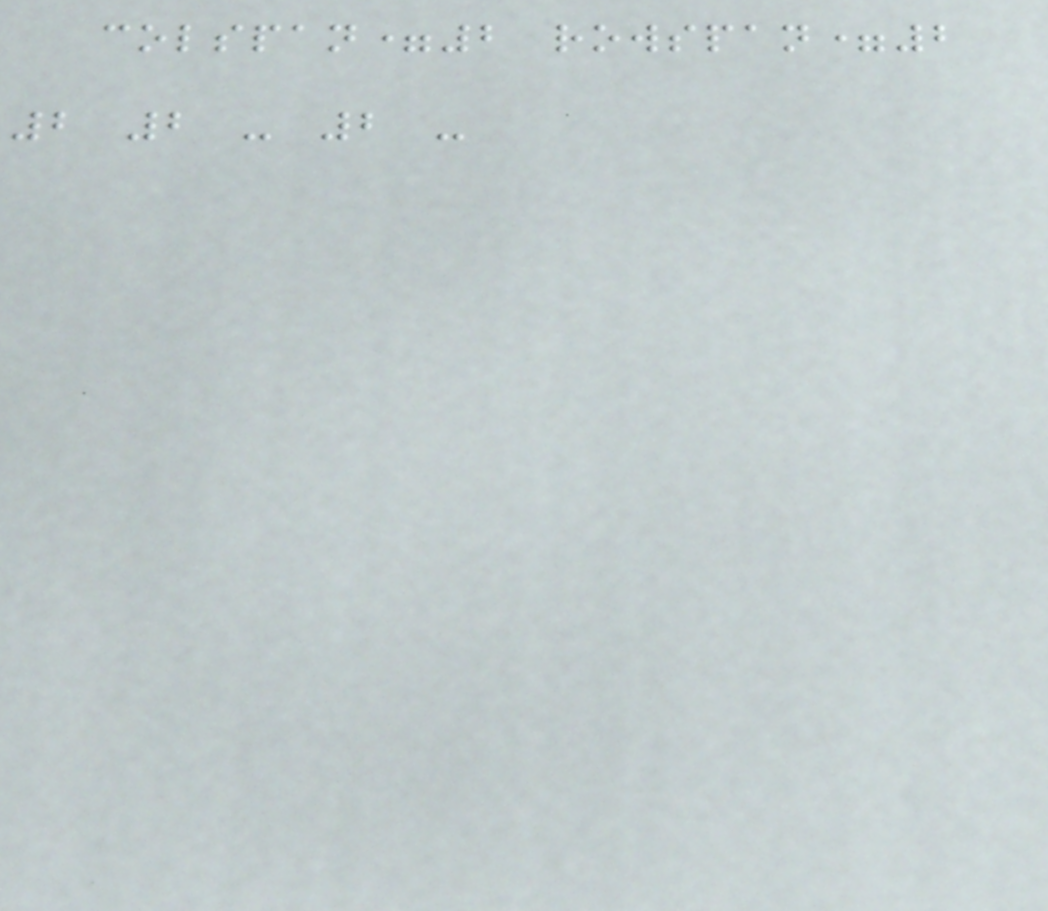colspan=2 rowspan=2
2 2 - 2 -
